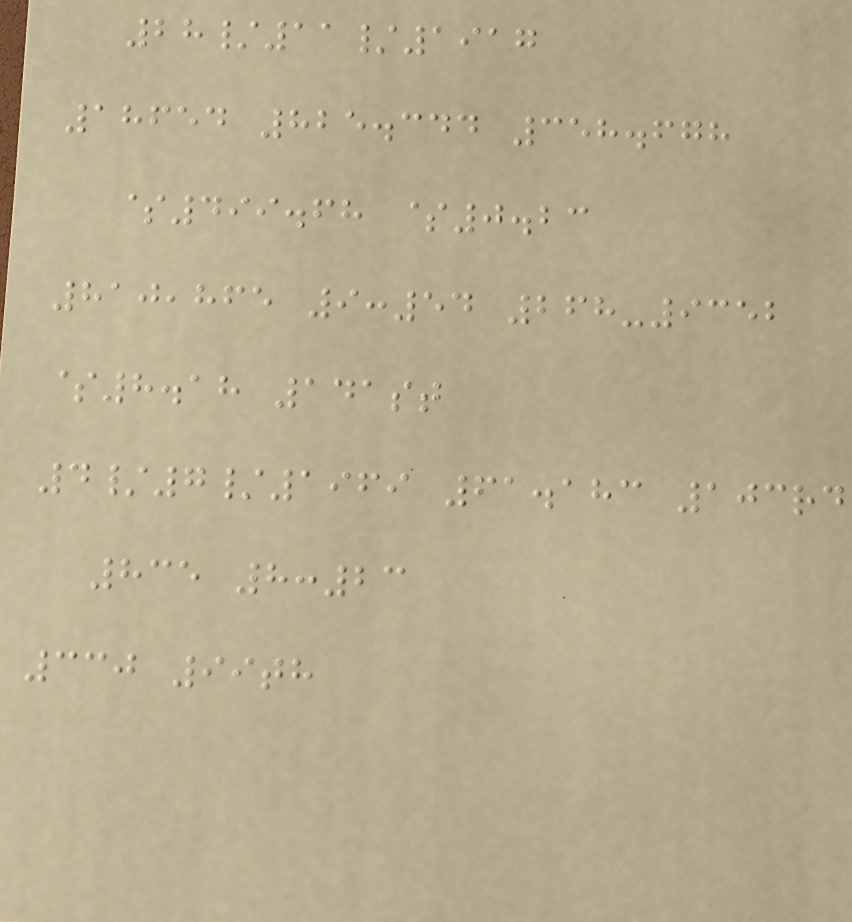28/11/1917
18654 825.344 358.678
$499.68 $0.23
810,865 9:54 268-9352
$8.18 141st
4/7/1969 61.183 103rd
835 8:23
330 99th
